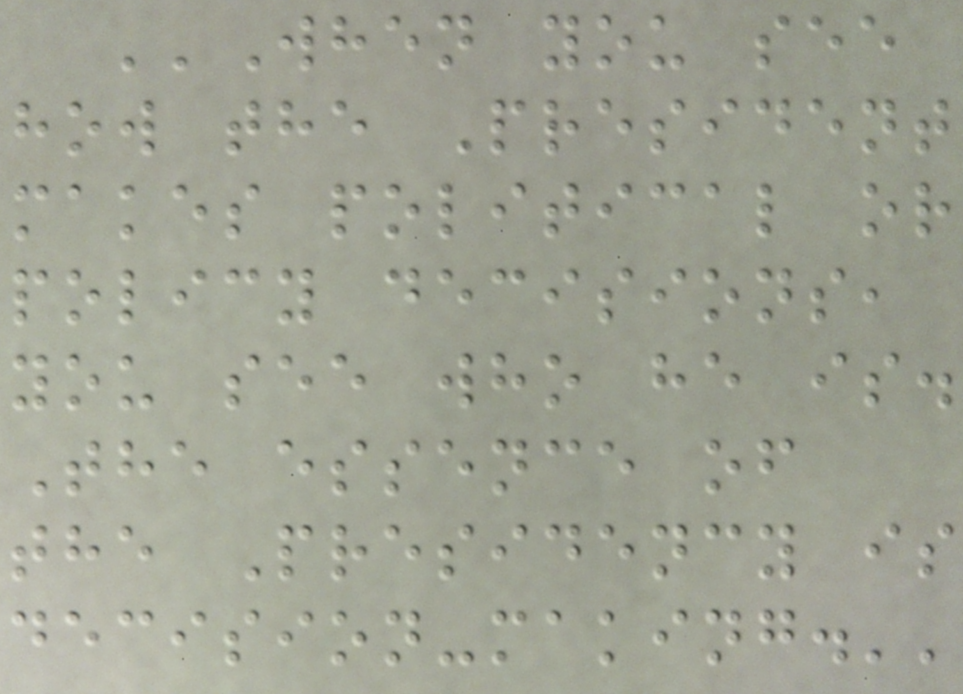''When you see
how the President
makes political or
policy decisions,
you see who he is.
The essence of
the Presidency is
decision-making.''
